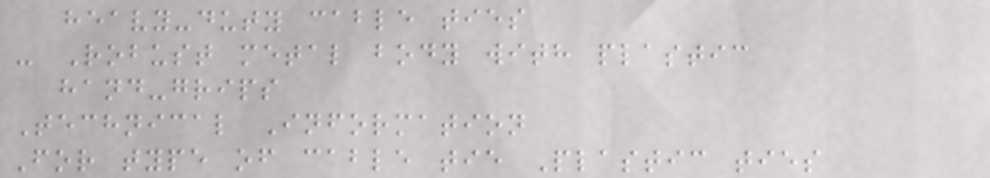heavy-duty cable ties
- Robust metal body with plastic
hand-grips
Technical Information
For type of cable tie Plastic ties
